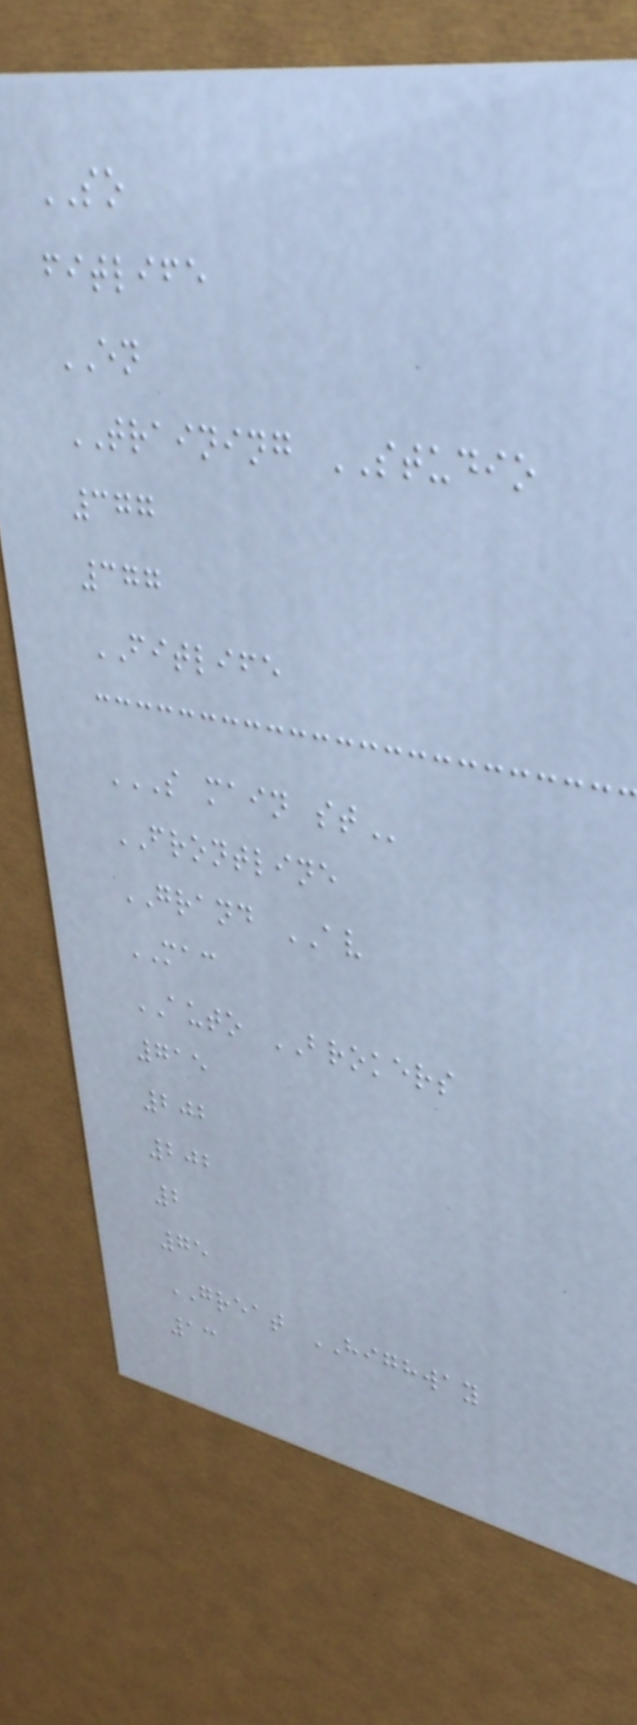SO
fitlife
EN
TRAINING STUDIO
377
377
FITLIFE
S MAIN ST
FRONTLINE
GRAND AV
MAC
AUTO BROKERS
715
202
202
2
75
GREAT HIGHWAY
13
